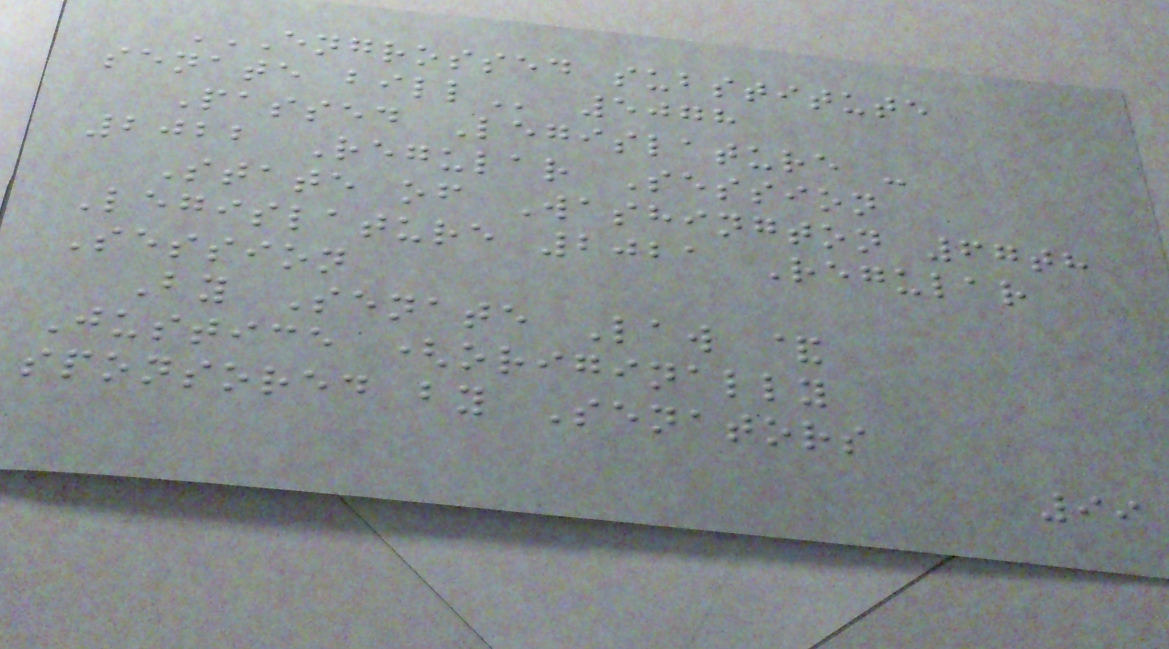ENGROSSED SUBSTITUTE
SENATE BILL 5078
Passed Legislature -
2022 Regular Session
State of Washington 67th
Legislature 2021 Regular
Session
By Senate Law &
Justice (originally
sponsored by Senators
99
